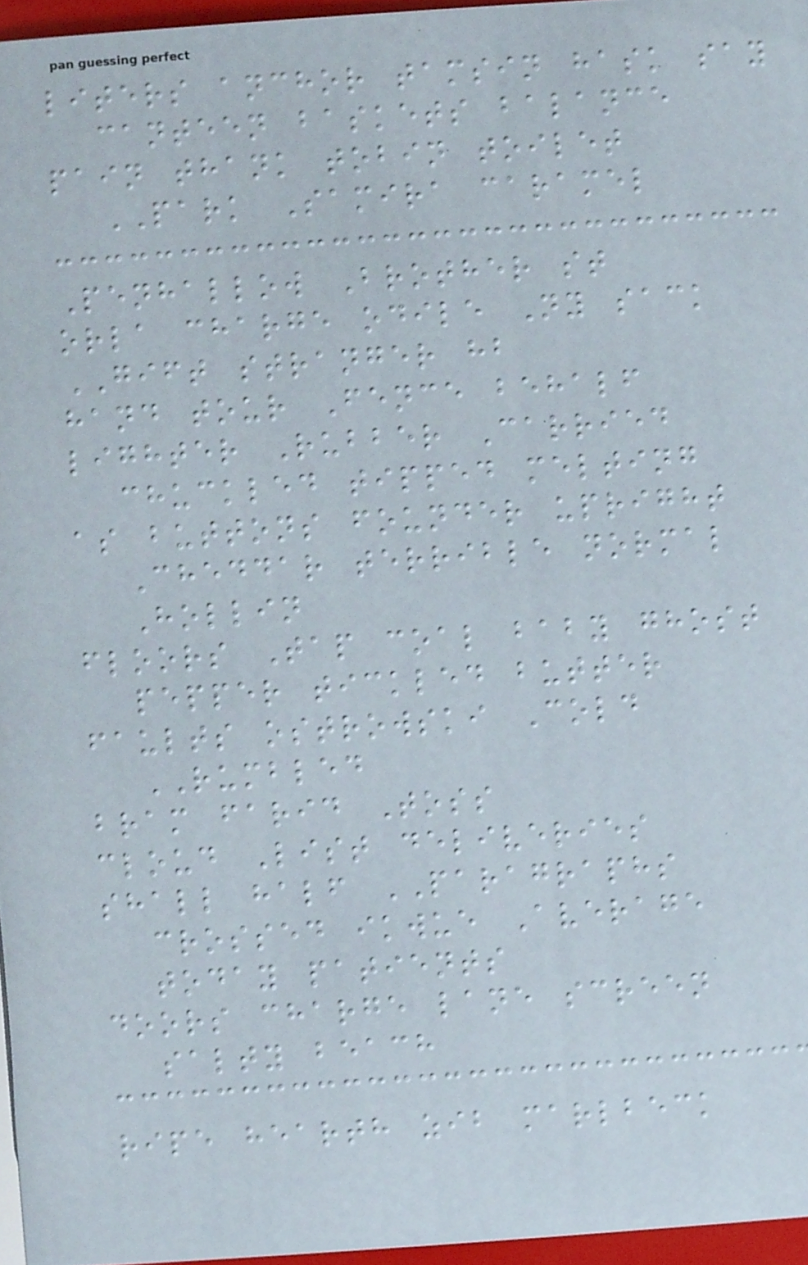liters anchor tamsin hask say
canteen baskets balance
pain thank tobin toilet
PARK Samira caramel
Penhallow Brother st
orla charge odile Ny sack
GIFT stranger hb
hand tour Fence behalf
lighter Rubber Carried
chuckled tipped melting
as buttons founder upright
Cheddar terrible normal
Hollin
floors Tap coal baby ghost
pepper tickled butter
faults ostrowski Cold
RUMBLED
bram farid Toss
cloud List deliveries
shall half PARAGRAPHS
crossed ikwue Average
today patients
doors charge lane screen
salty beach
ripe hearth zib marlbeck
